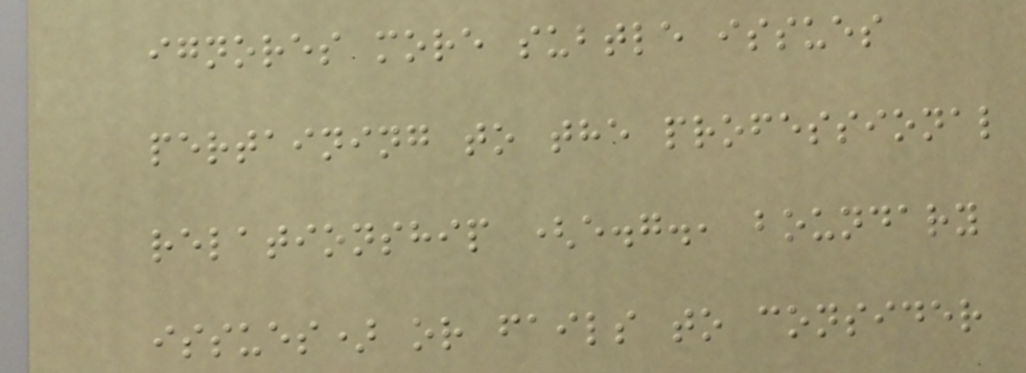ignores more subtle issues
pertaining to the professional
relationship (e.g., boundary
issues) or fails to consider
